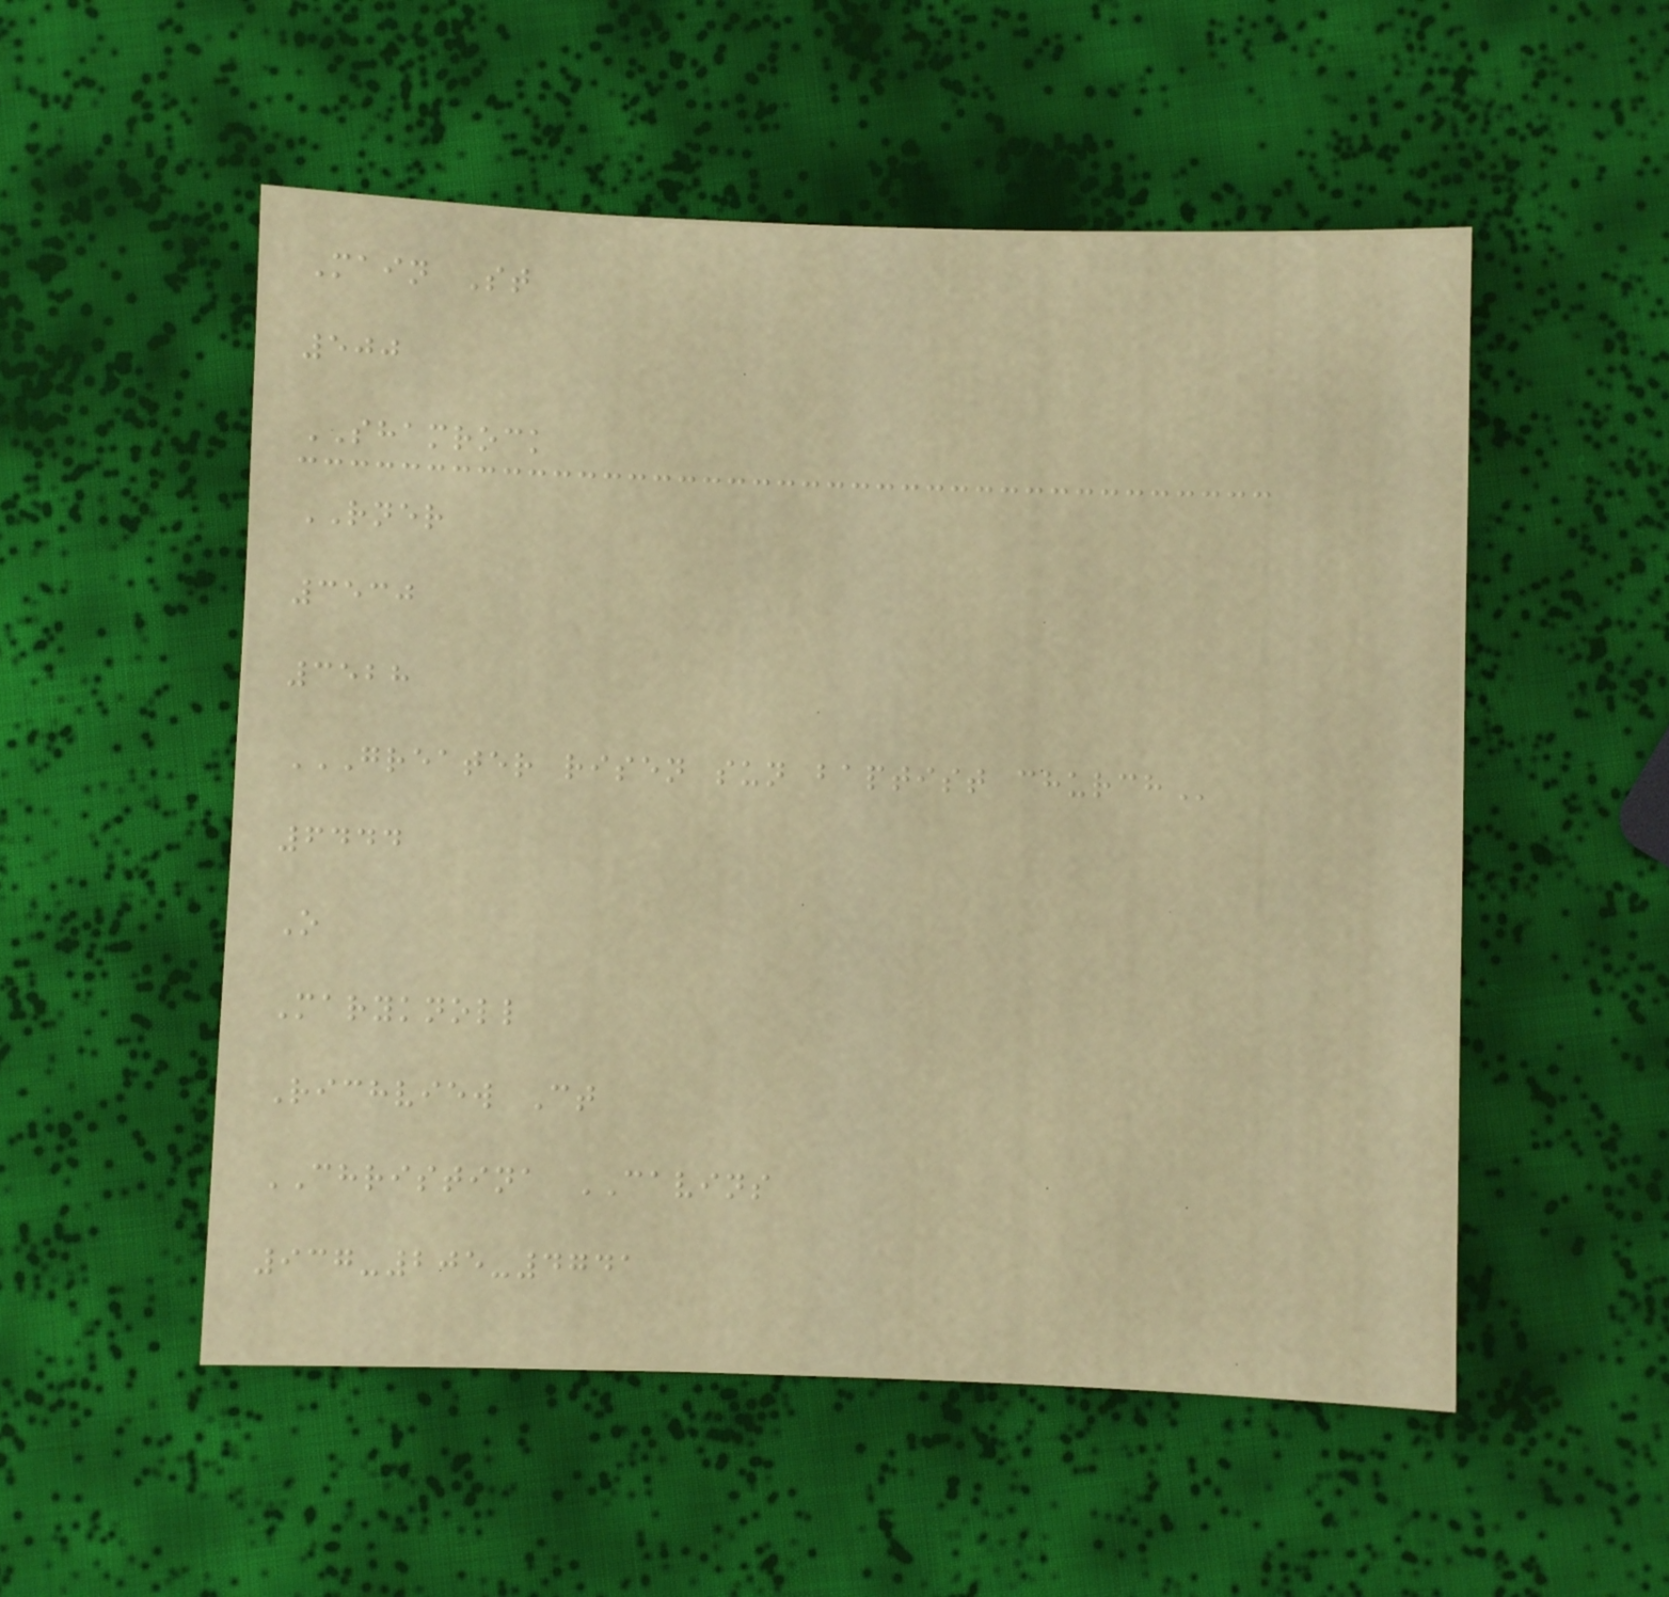Main St
500
SHAMROCK
RNER
3530
3528
GREATER RISEN SUN BAPTIST CHURCH
6444
O
Maryknoll
Richview Ct
CHRISTINA CAVINS
937-205-4741
